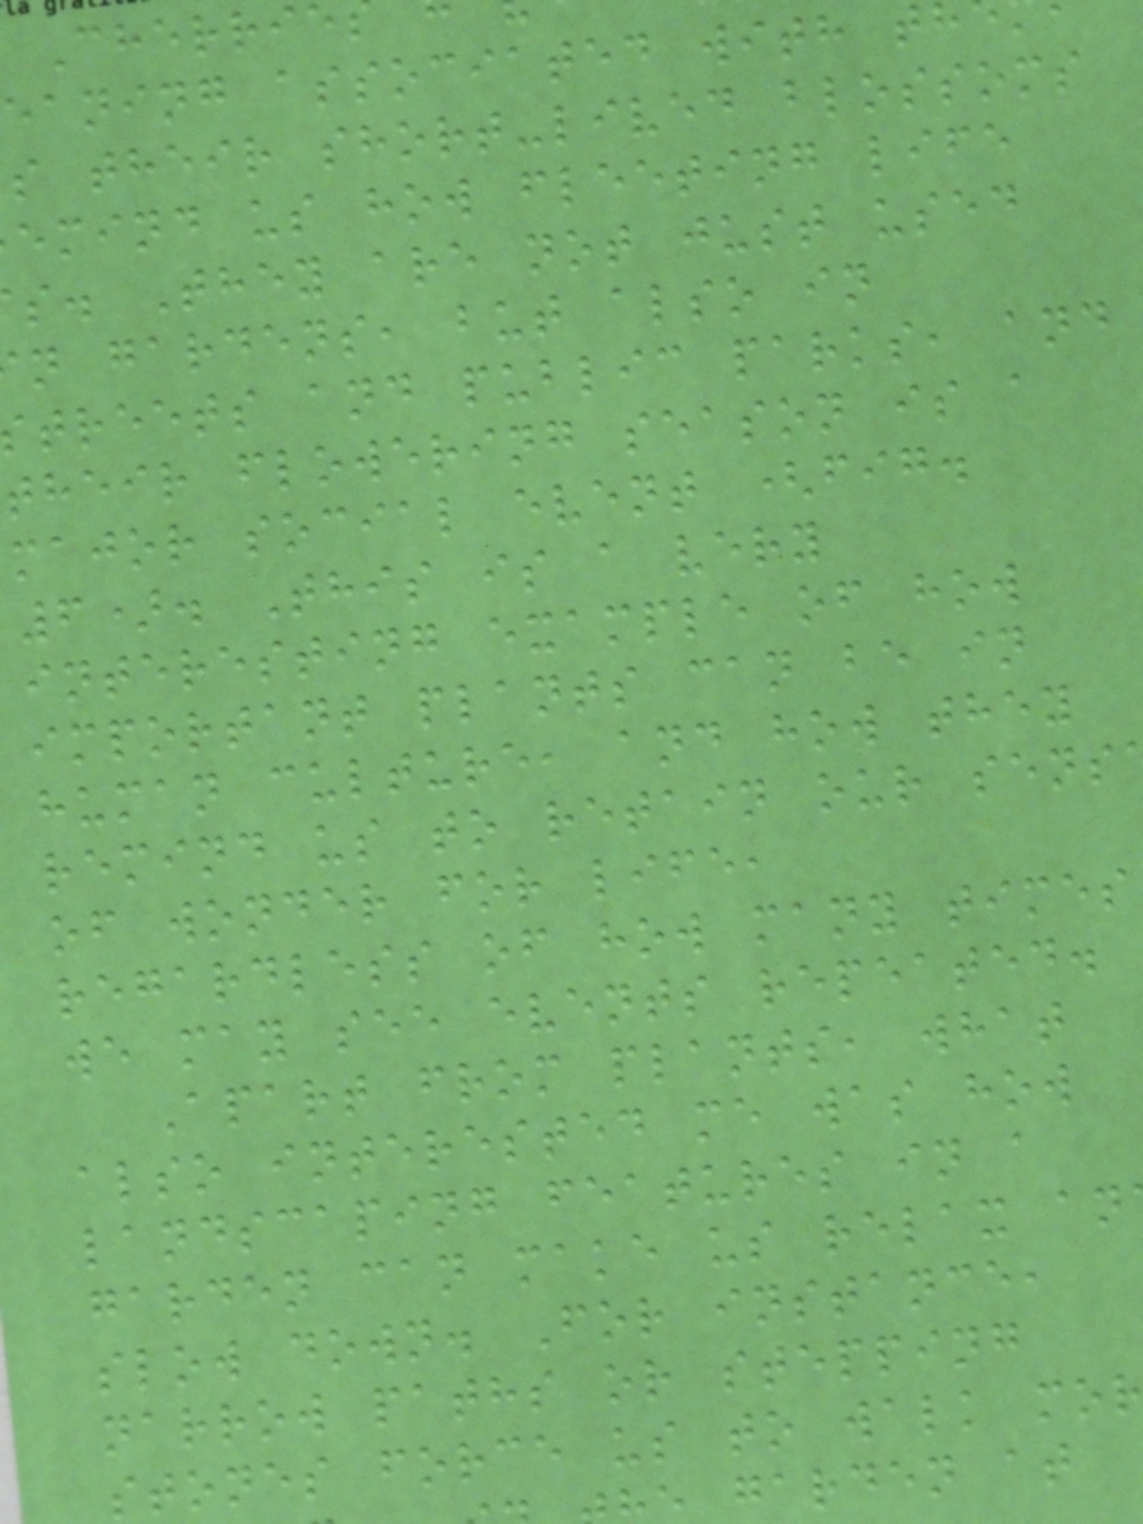Cherrie
eaning associated with t
s their short-lived blossoms
emind us how fleeting life
s. They are not just used
n gardens, but also in
treets and public parks, and
their flowering season is a
major social event (fig.
6). This is a very
interesting example of how
important plants can be in
human culture, and how they
remind us to retain our sens
of wonder for life,
regardless of how many times
we may see events repeated.
Apart from plants, what
also interested me was how
landscaping features in a
garden can make us relax an
slow down. For instance,
narrow paths or stepping
stones force us to walk mor
garden at
